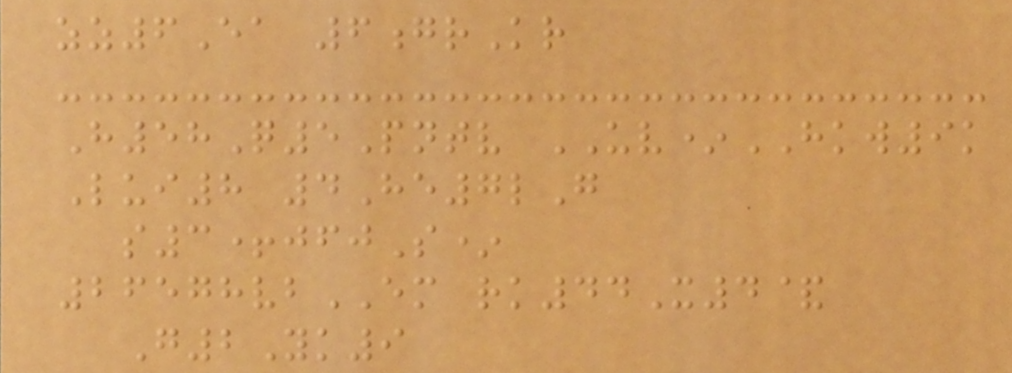zz6Ea 6grKr
H58Q5Pntv UV*HKW9k
Lui8 4He7lG
s3+jfjS*
26578vbEM rk44X4&
G2Yk9
